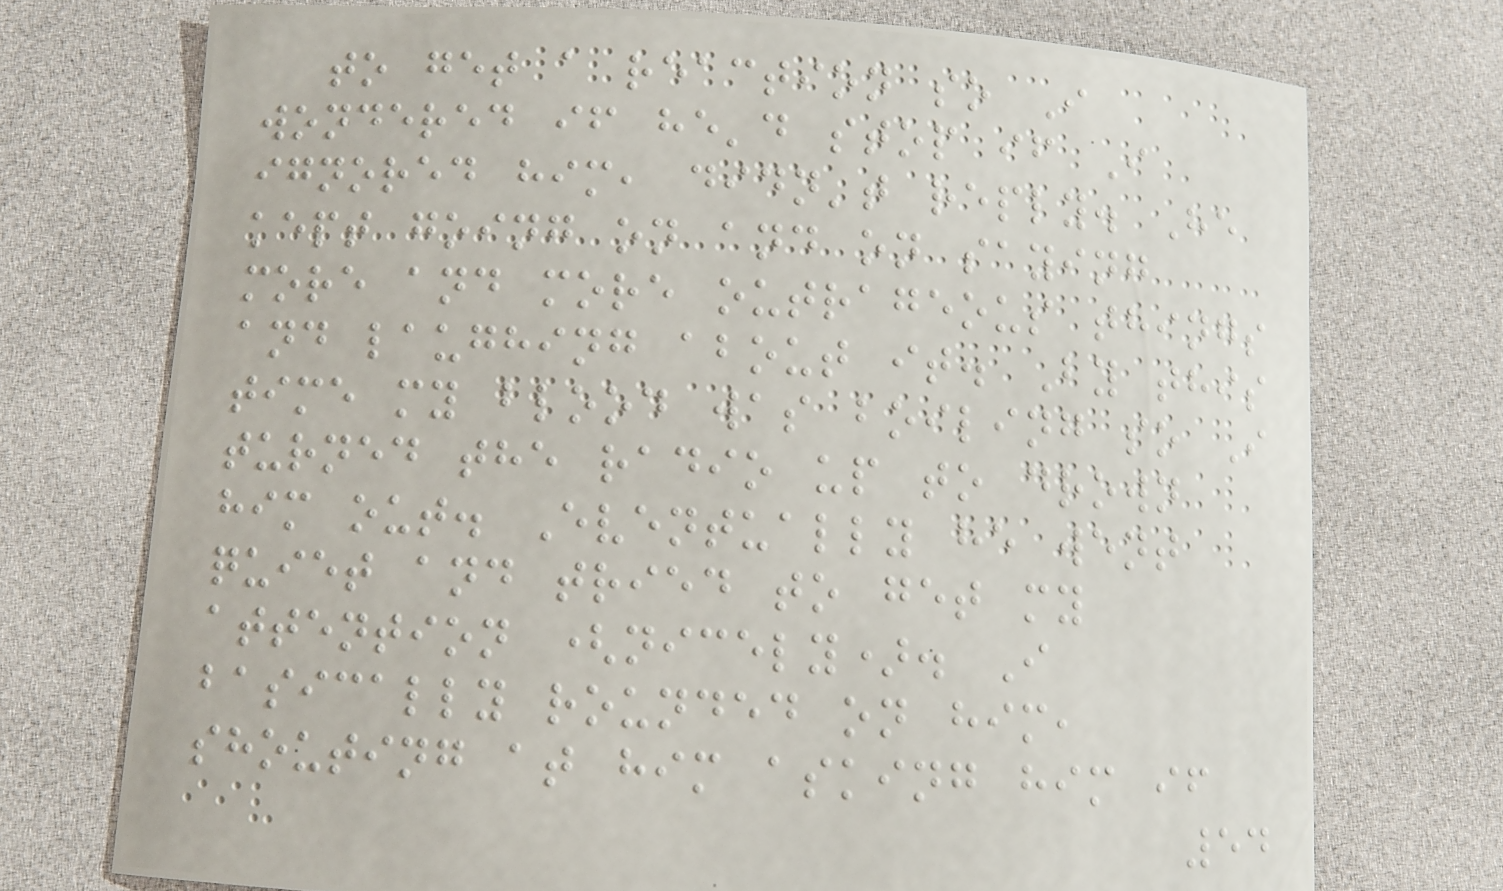to get a reaction so I
wondered if he'd stop if I
ignored him, didn't reply. He
kept going on and on saying
more and more outrageous things
and laughing about it. By this
time my blood was boiling so I
turned the radio up to drown
him out. Eventually he went
quiet and tried to get my
attention (nicely). I
basically rounded on him,
shouting at him asking him if
54
